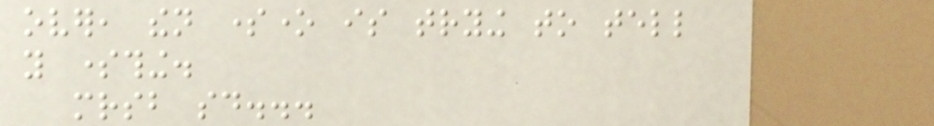over, then someone is trying to tell
you something.
mrsb said...
